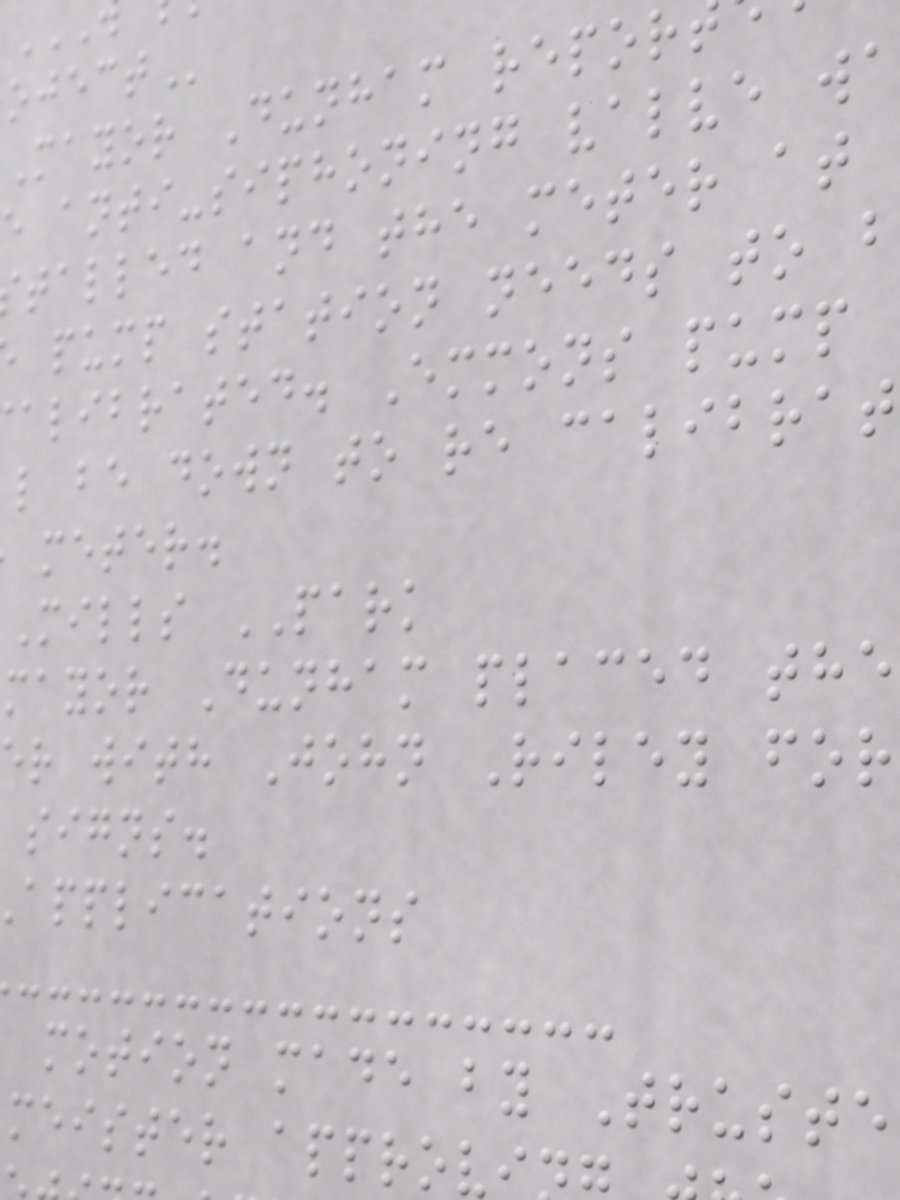Mayor Dunham repor
e anti-siphoning valve wa
talled and the meter at
pump station needs to b
alibrated. Emmons pump
l be down to re calibrat
meter.
mills PARK
mayor Dunham placed the
er with John Riley for
signs.
applications
motion made by Truste
meister approv
